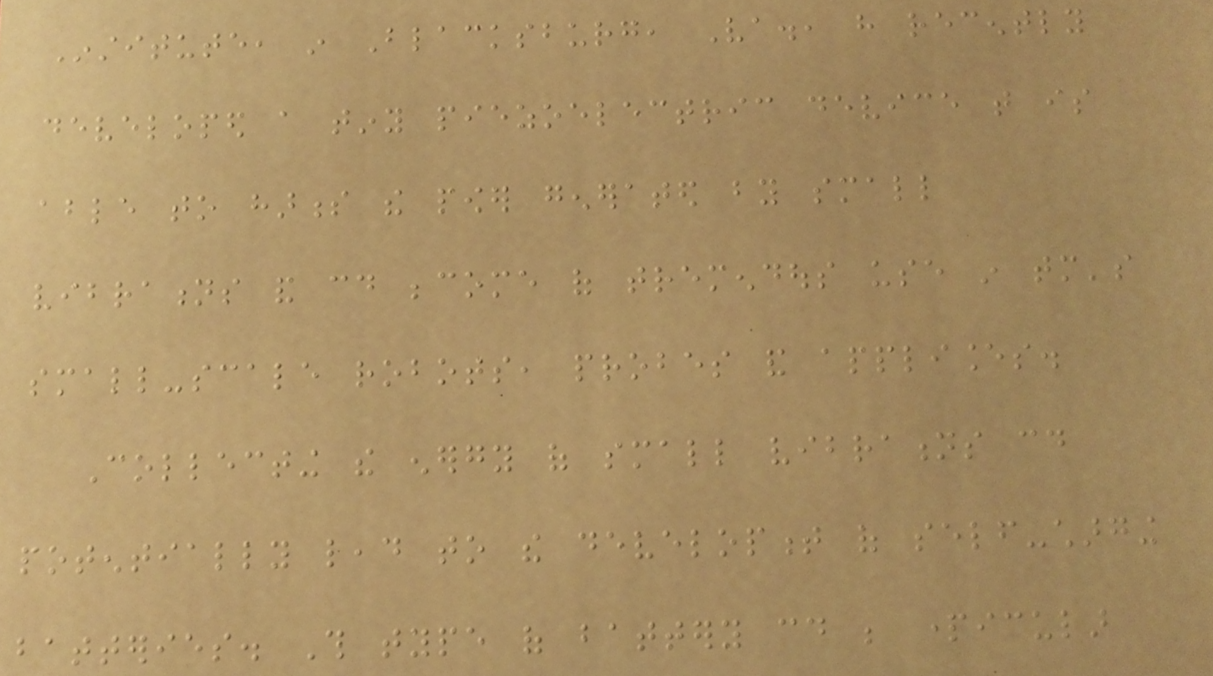Institute, in Blacksburg, Va., have recently
developed a tiny piezoelectric device that is
able to harness the power generated by small
vibrations and could become of tremendous use in tomorrow's
small-scale robots, probes and appliances.
Collecting the energy of small vibrations could
potentially lead to the development of self-charging
batteries. This type of battery could be particular
